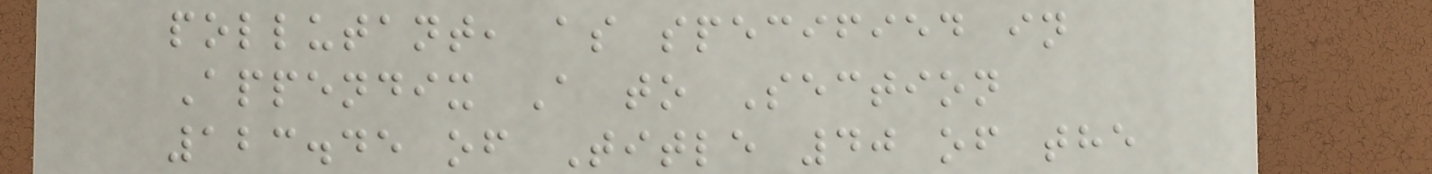pollutant, as specified in
Appendix A to Section
123.45 of Title 40 of the
